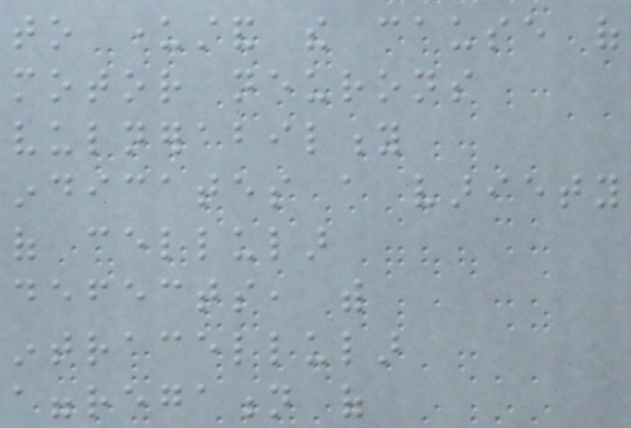to understand the cause of
motor neurons
vulnerability
indicates a variety
of cellular
defects, with
intracellular
aggregation of
